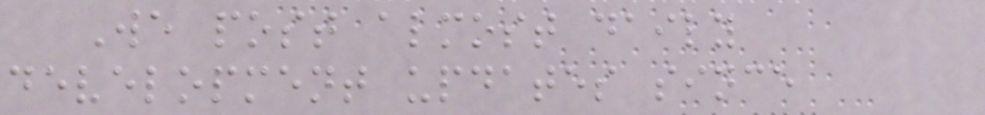We post almost daily
development updates since
